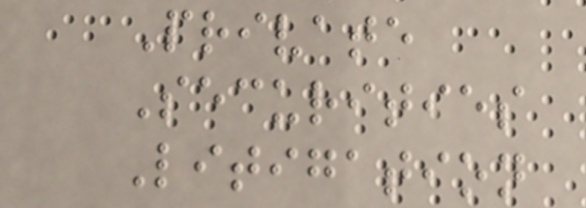Private
Securities
Litigation
